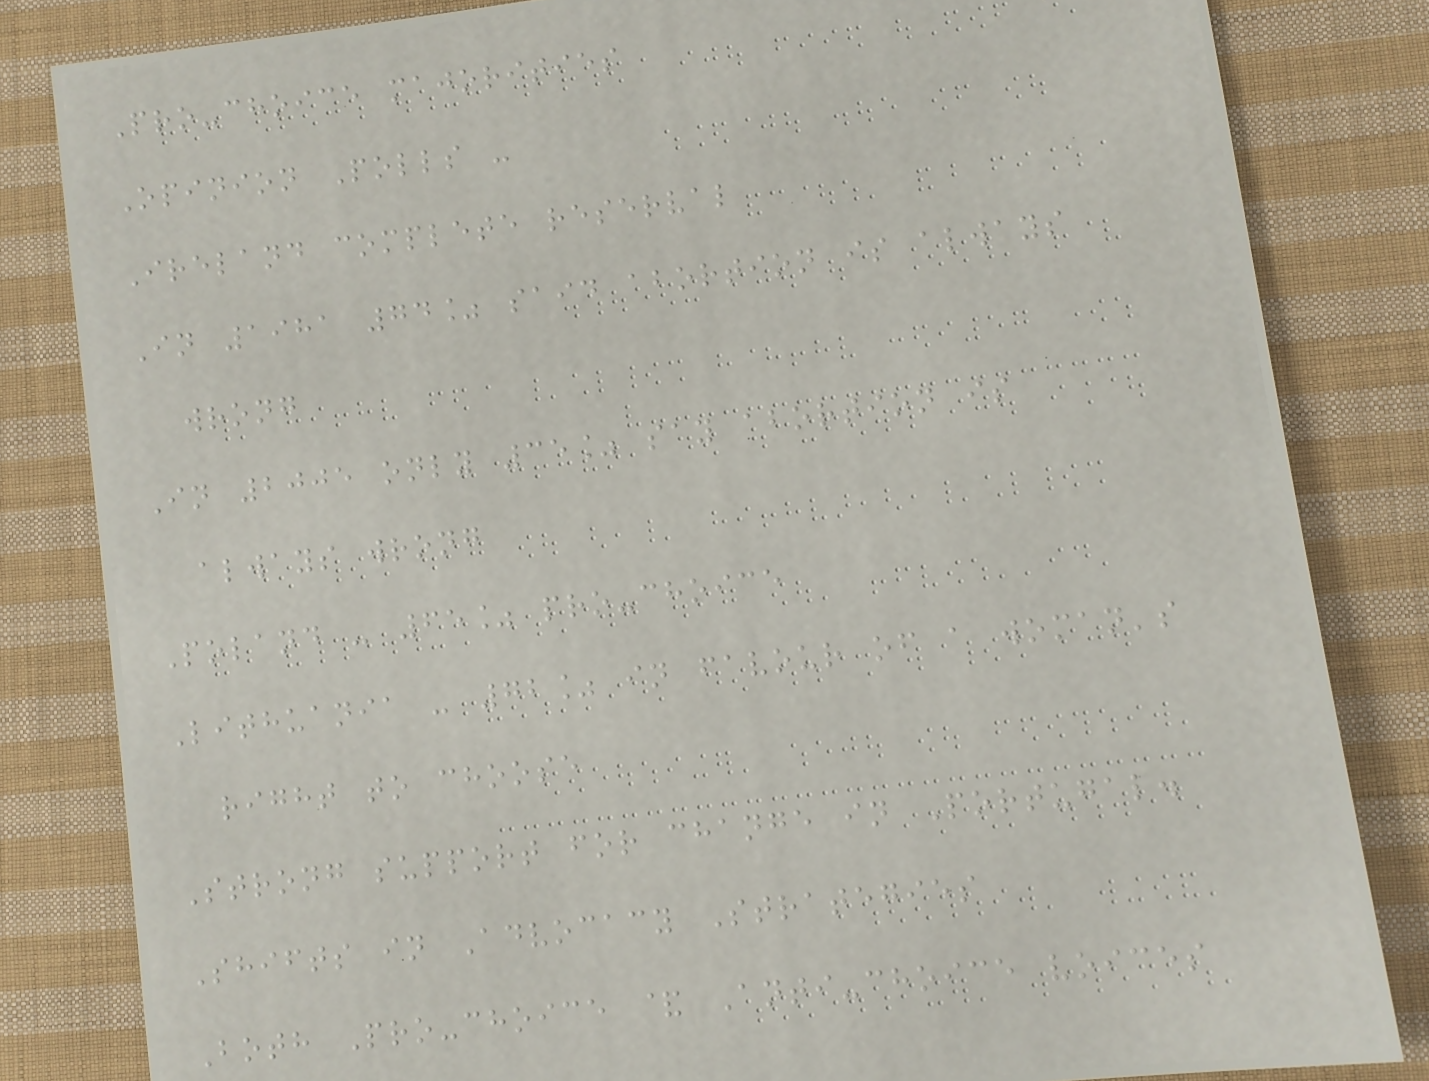Pro-choice majorities
Opinion Polls -
Ireland complete reserval
In 1981 74% said abortion is always
wrong
In 2005 only 35% say abortion is
always wrong
Poland - 65% pro-choice
Lithuania - 72% in favour of a woman's
right to choose
Strong support for change in Portugal.
Shifts in Advocacy Strategies
Both Pro-choice & Anti-choice voices
